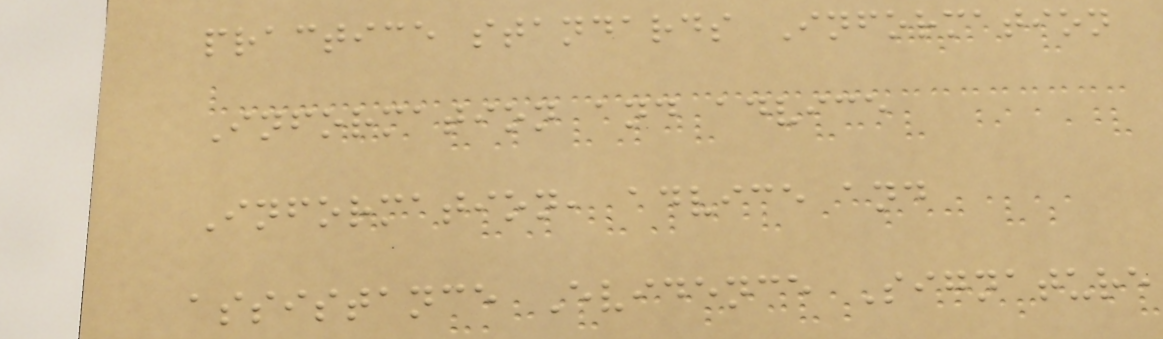practice standards Information
Information and advice
Information, advice and
assistance Evidence Signature
